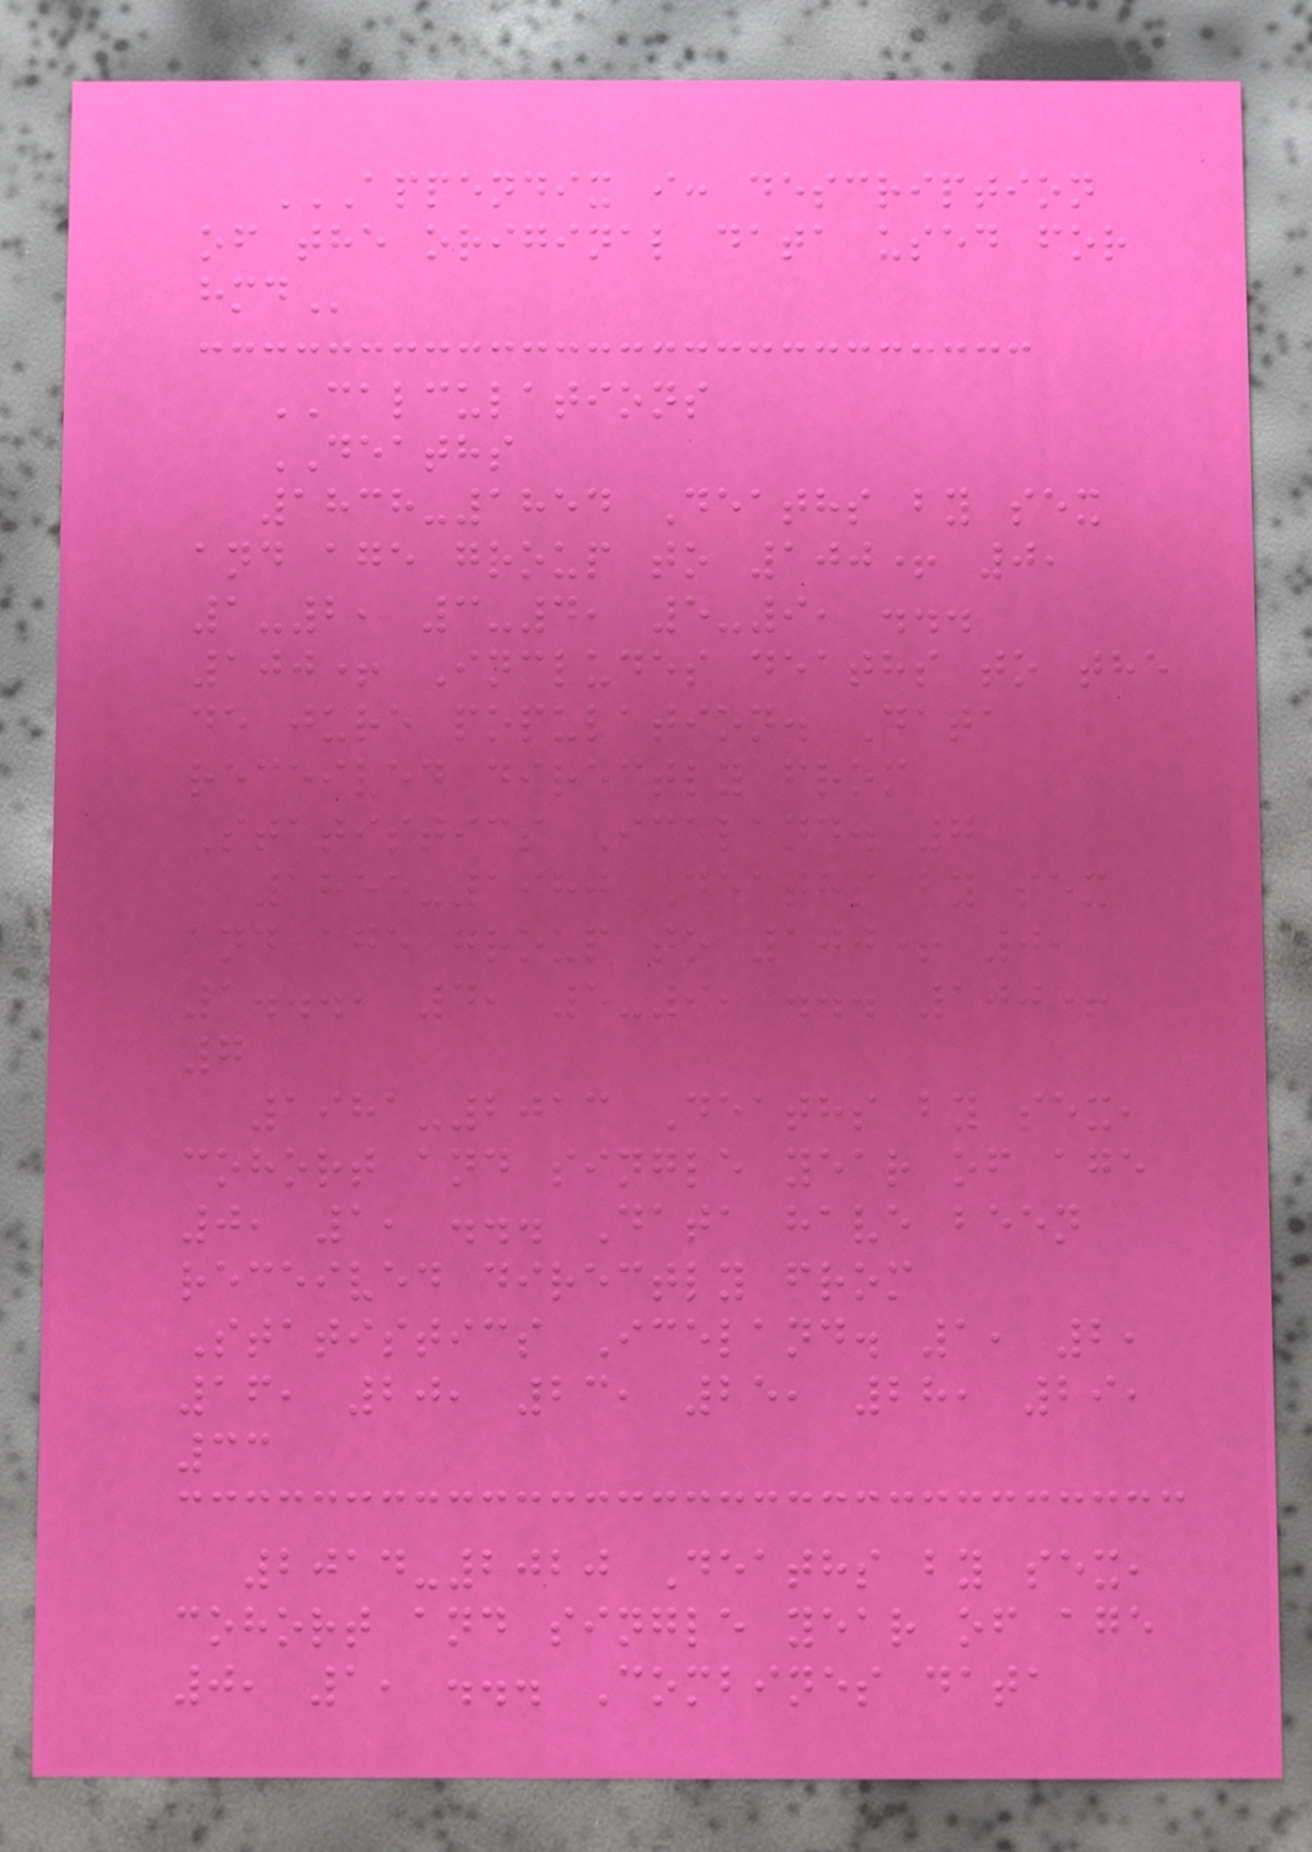APPENDIX I: DESCRIPTION
OF THE ORIGINAL DATA USED FOR
HMD
CALCULATIONS
DEATHS
1838-1854 Deaths by sex
and age group to 100+ 0,
1-2, 3-4, 5-9, ...
100+ Includes deaths to the
de jure population. Data
received directly from
Statistics Iceland. 7
1855-1980 Deaths by sex
and age group to 100+ 0,
1..., 4, 5-9, ... 100+
7
1981-2013 Deaths by sex,
cohort and single year of age
0, 1, ... Data have been
received directly from
Statistics Iceland. 1, 2,
16, 20, 23, 25, 28, 29,
33
2014-2020 Deaths by sex,
cohort and single year of age
0, 1, ... Combines data
